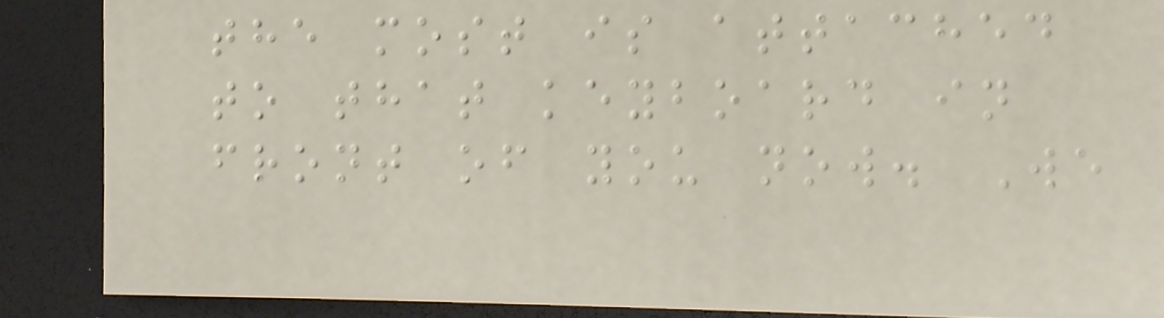the most is attached
to that keyboard in
front of you now. We
